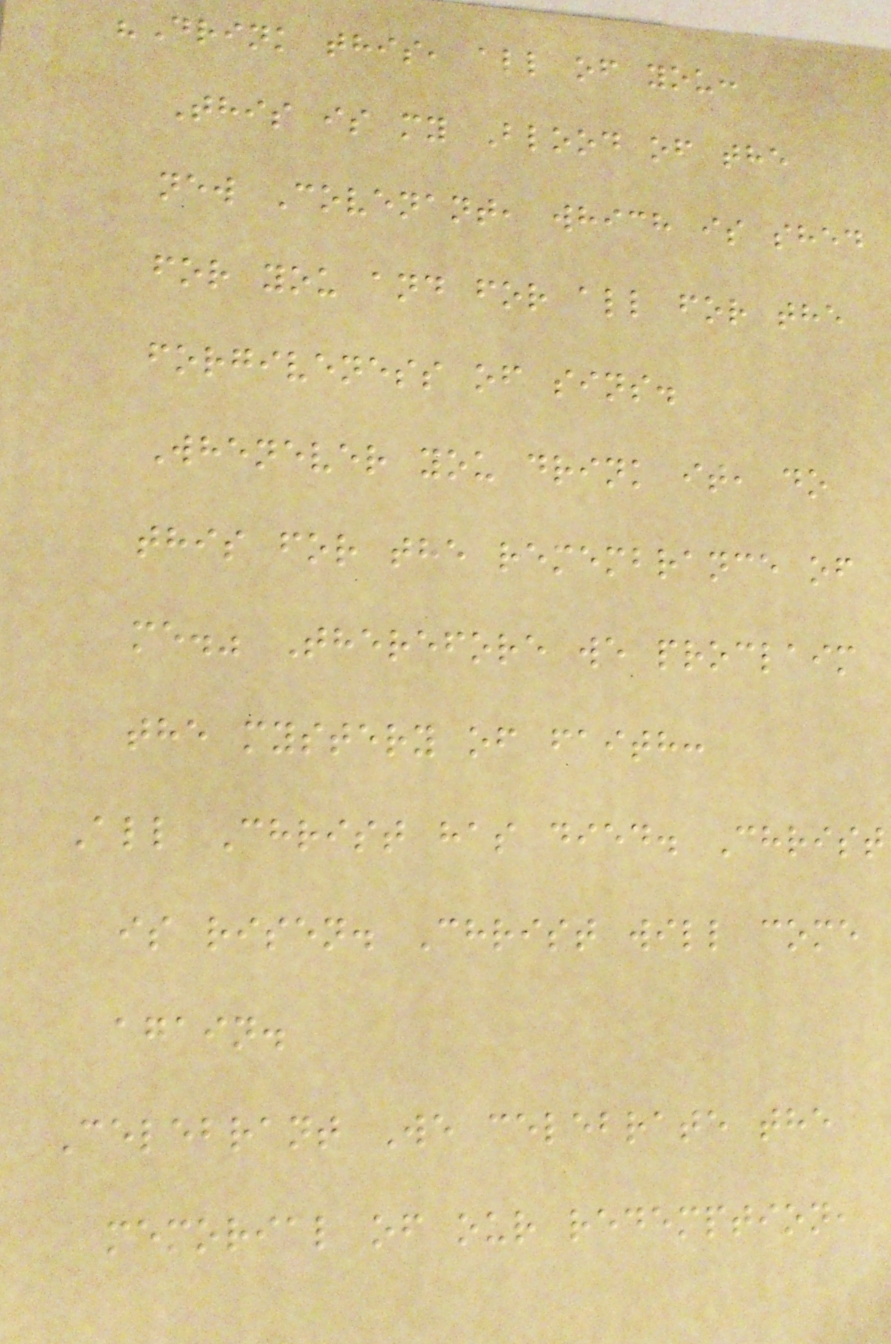"Drink this, all of you:
This is my Blood of the
new Covenant, which is shed
for you and for all for the
forgiveness of sins.
Whenever you drink it, do
this for the remembrance of
me." Therefore we proclaim
the mystery of faith:
All Christ has died. Christ
is risen. Christ will come
again.
Celebrant We celebrate the
memorial of our redemption,
